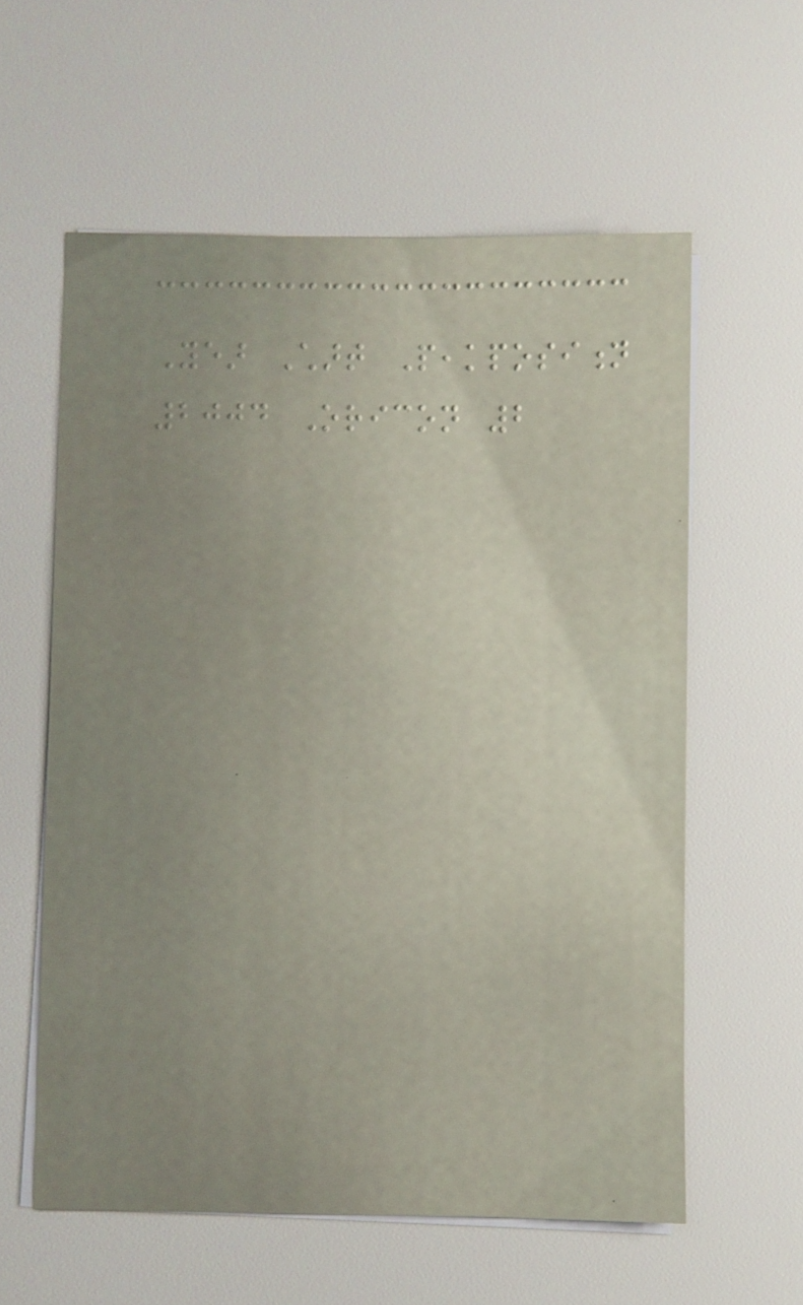Year Chart Peakposition
2004 Oricon 2
